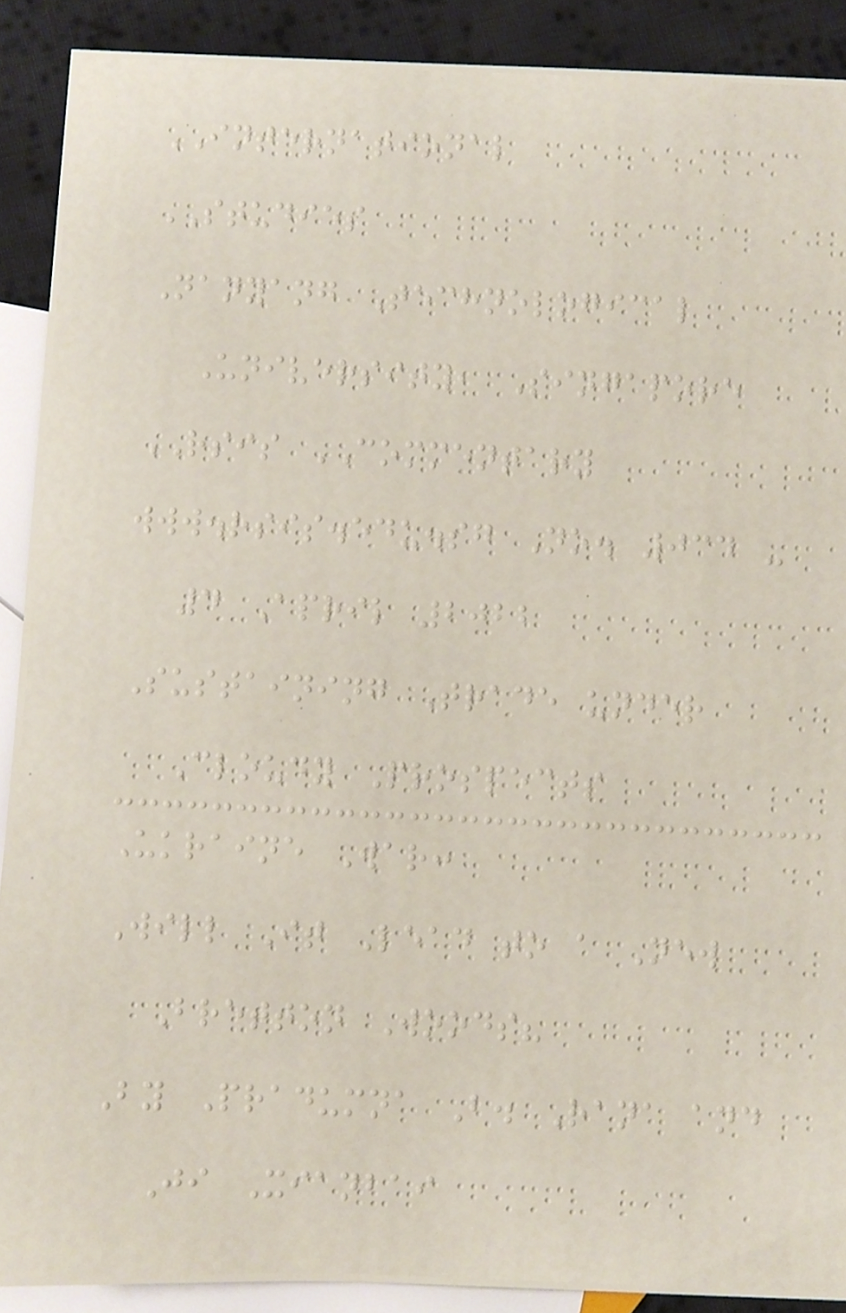INTERNATIONAL
STUDIES
Nanyang Technological
University, Singapore
RSIS COMMENTARY
www.rsis.edu.sg No. 034 -
4 April 2022
Sustaining Trade under
Cloudy Prospects
Ukraine War:
Will It Lead to a New
Bretton Woods?
By Pradumna B. Rana and
Ji Xianbai
